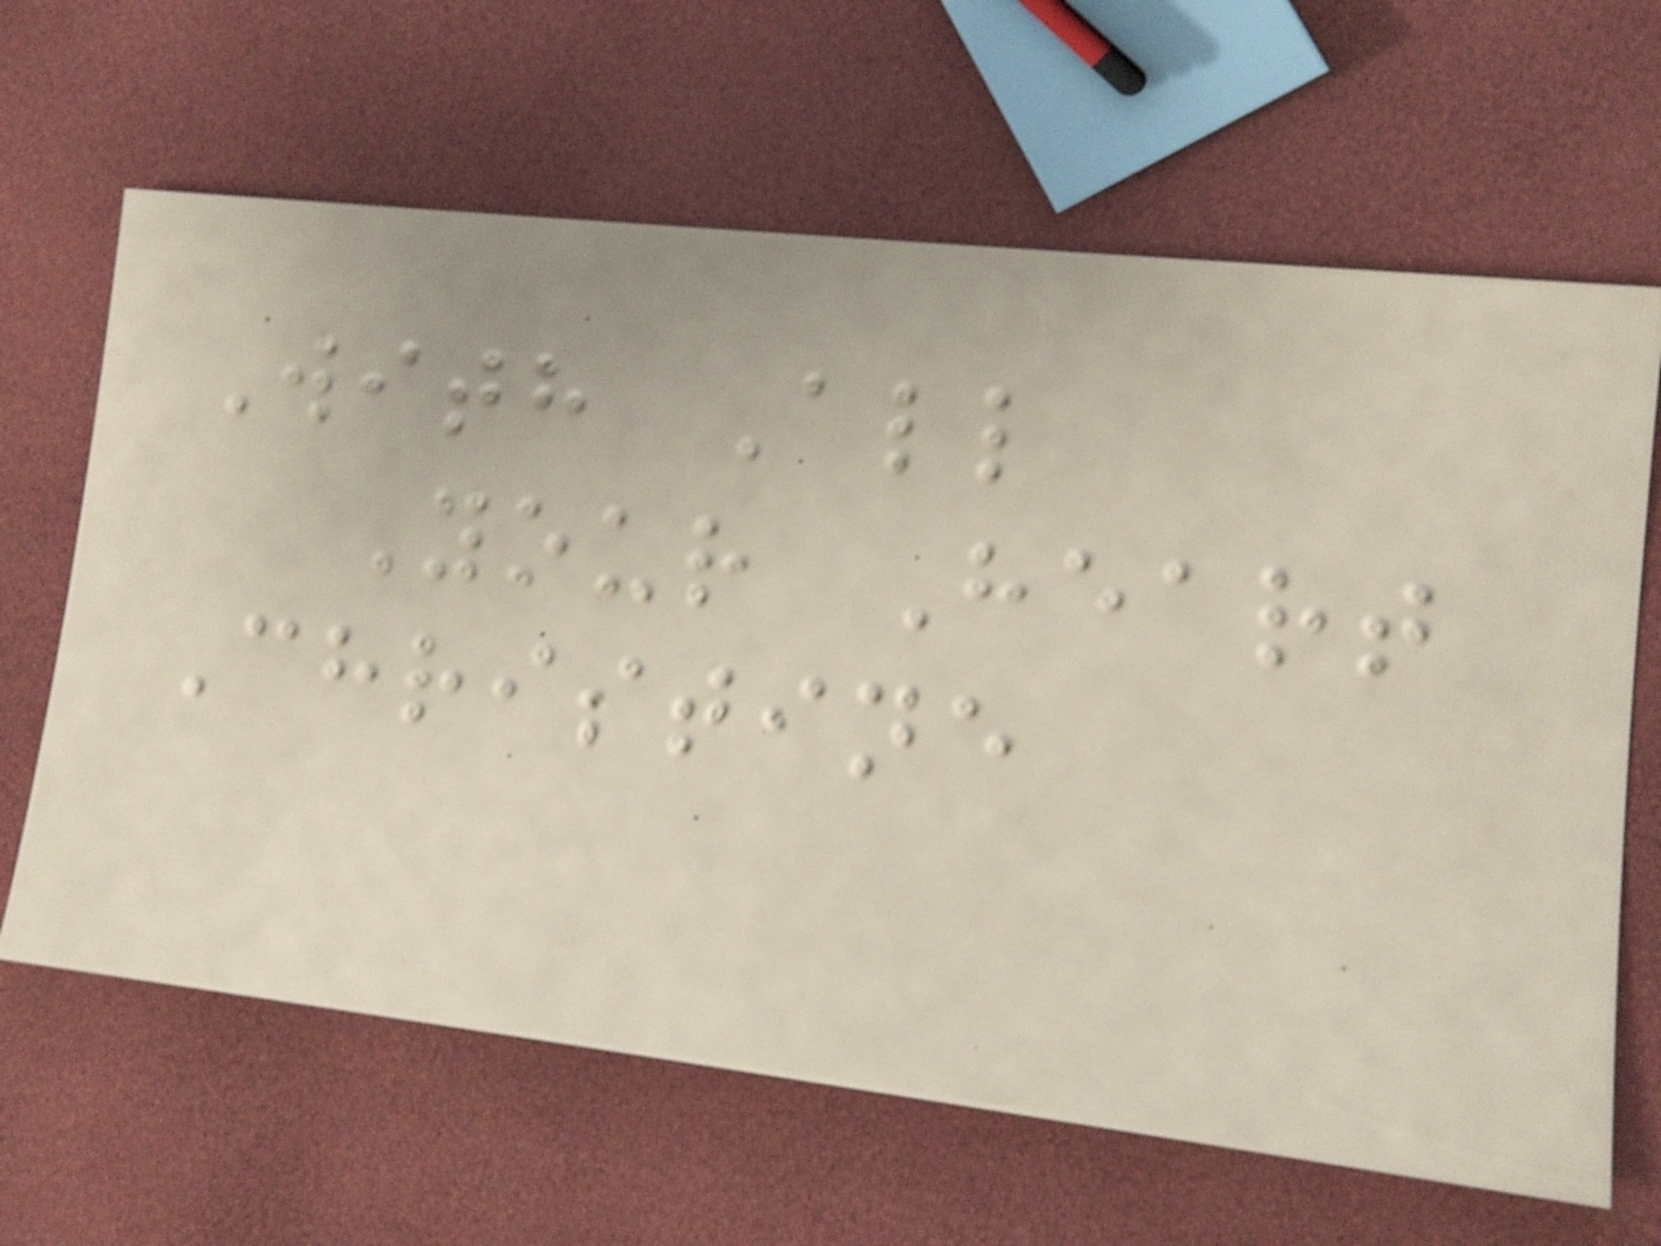With All
Your Heart
Christine
